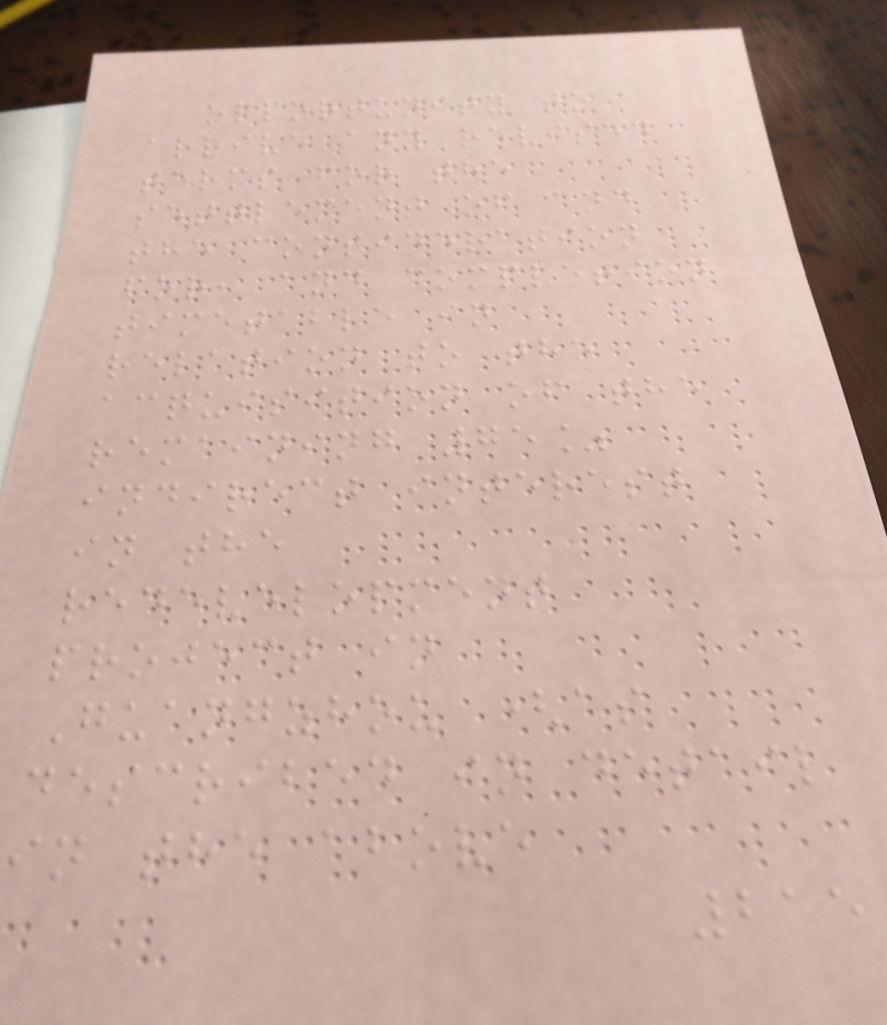opportunity to
arrive any revised
terms for the
settlement of and
the consideration
for, and completion
timetable in
relation to the
acquisition of the
remaining 75%
indirect interest
in the
redevelopment
project in
Guangzhou (as
described in detail
in the above
215
